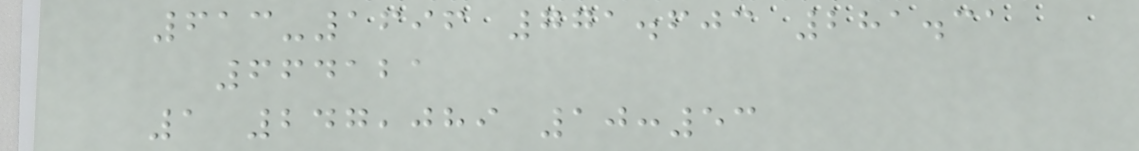613-1696 771.603 281.31
664121
1 247,089 10:53
